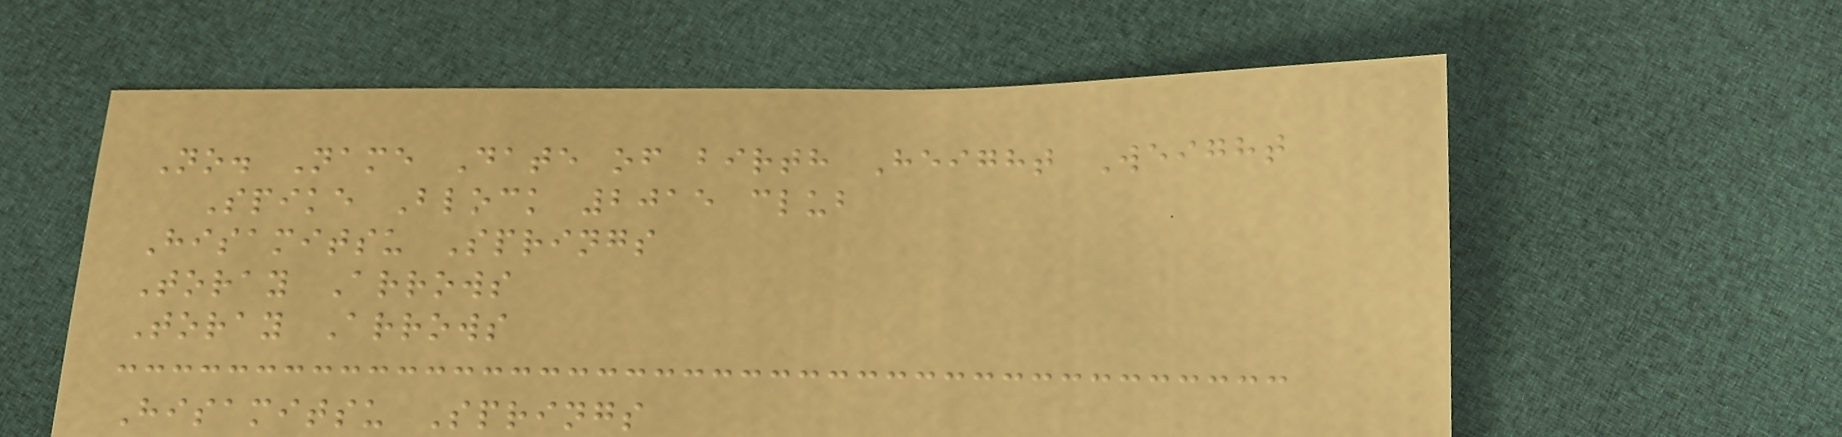No. Name Date of birth Height Weight
Spike Block 2015 club
Hisamitsu Springs
Toray Arrows
Toray Arrows
Hisamitsu Springs
